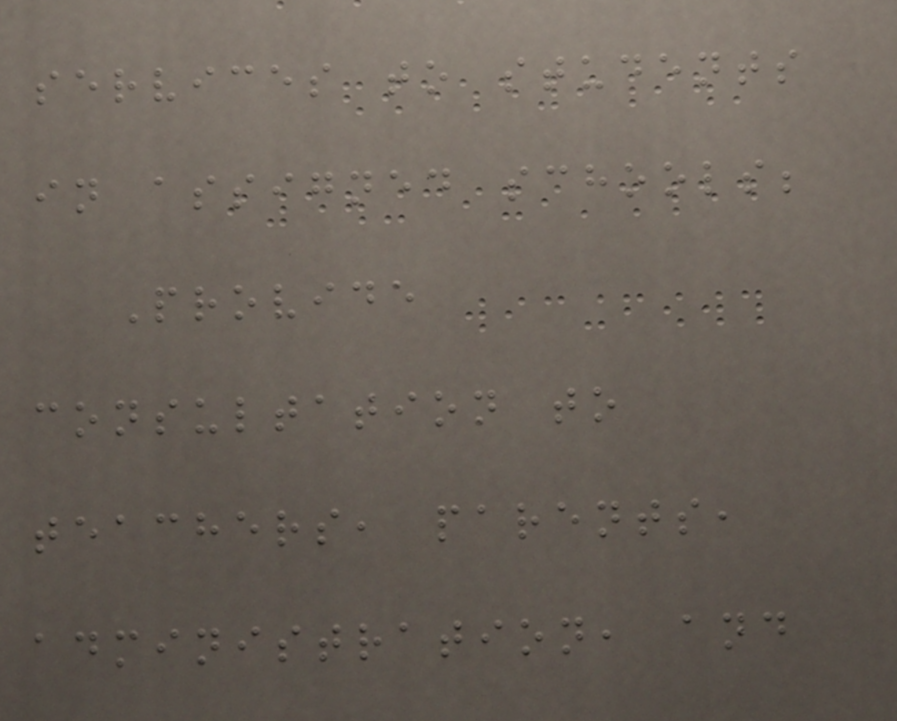services to students
in assigned schools;
Provide
consultation to
teachers, parents,
administration, and
